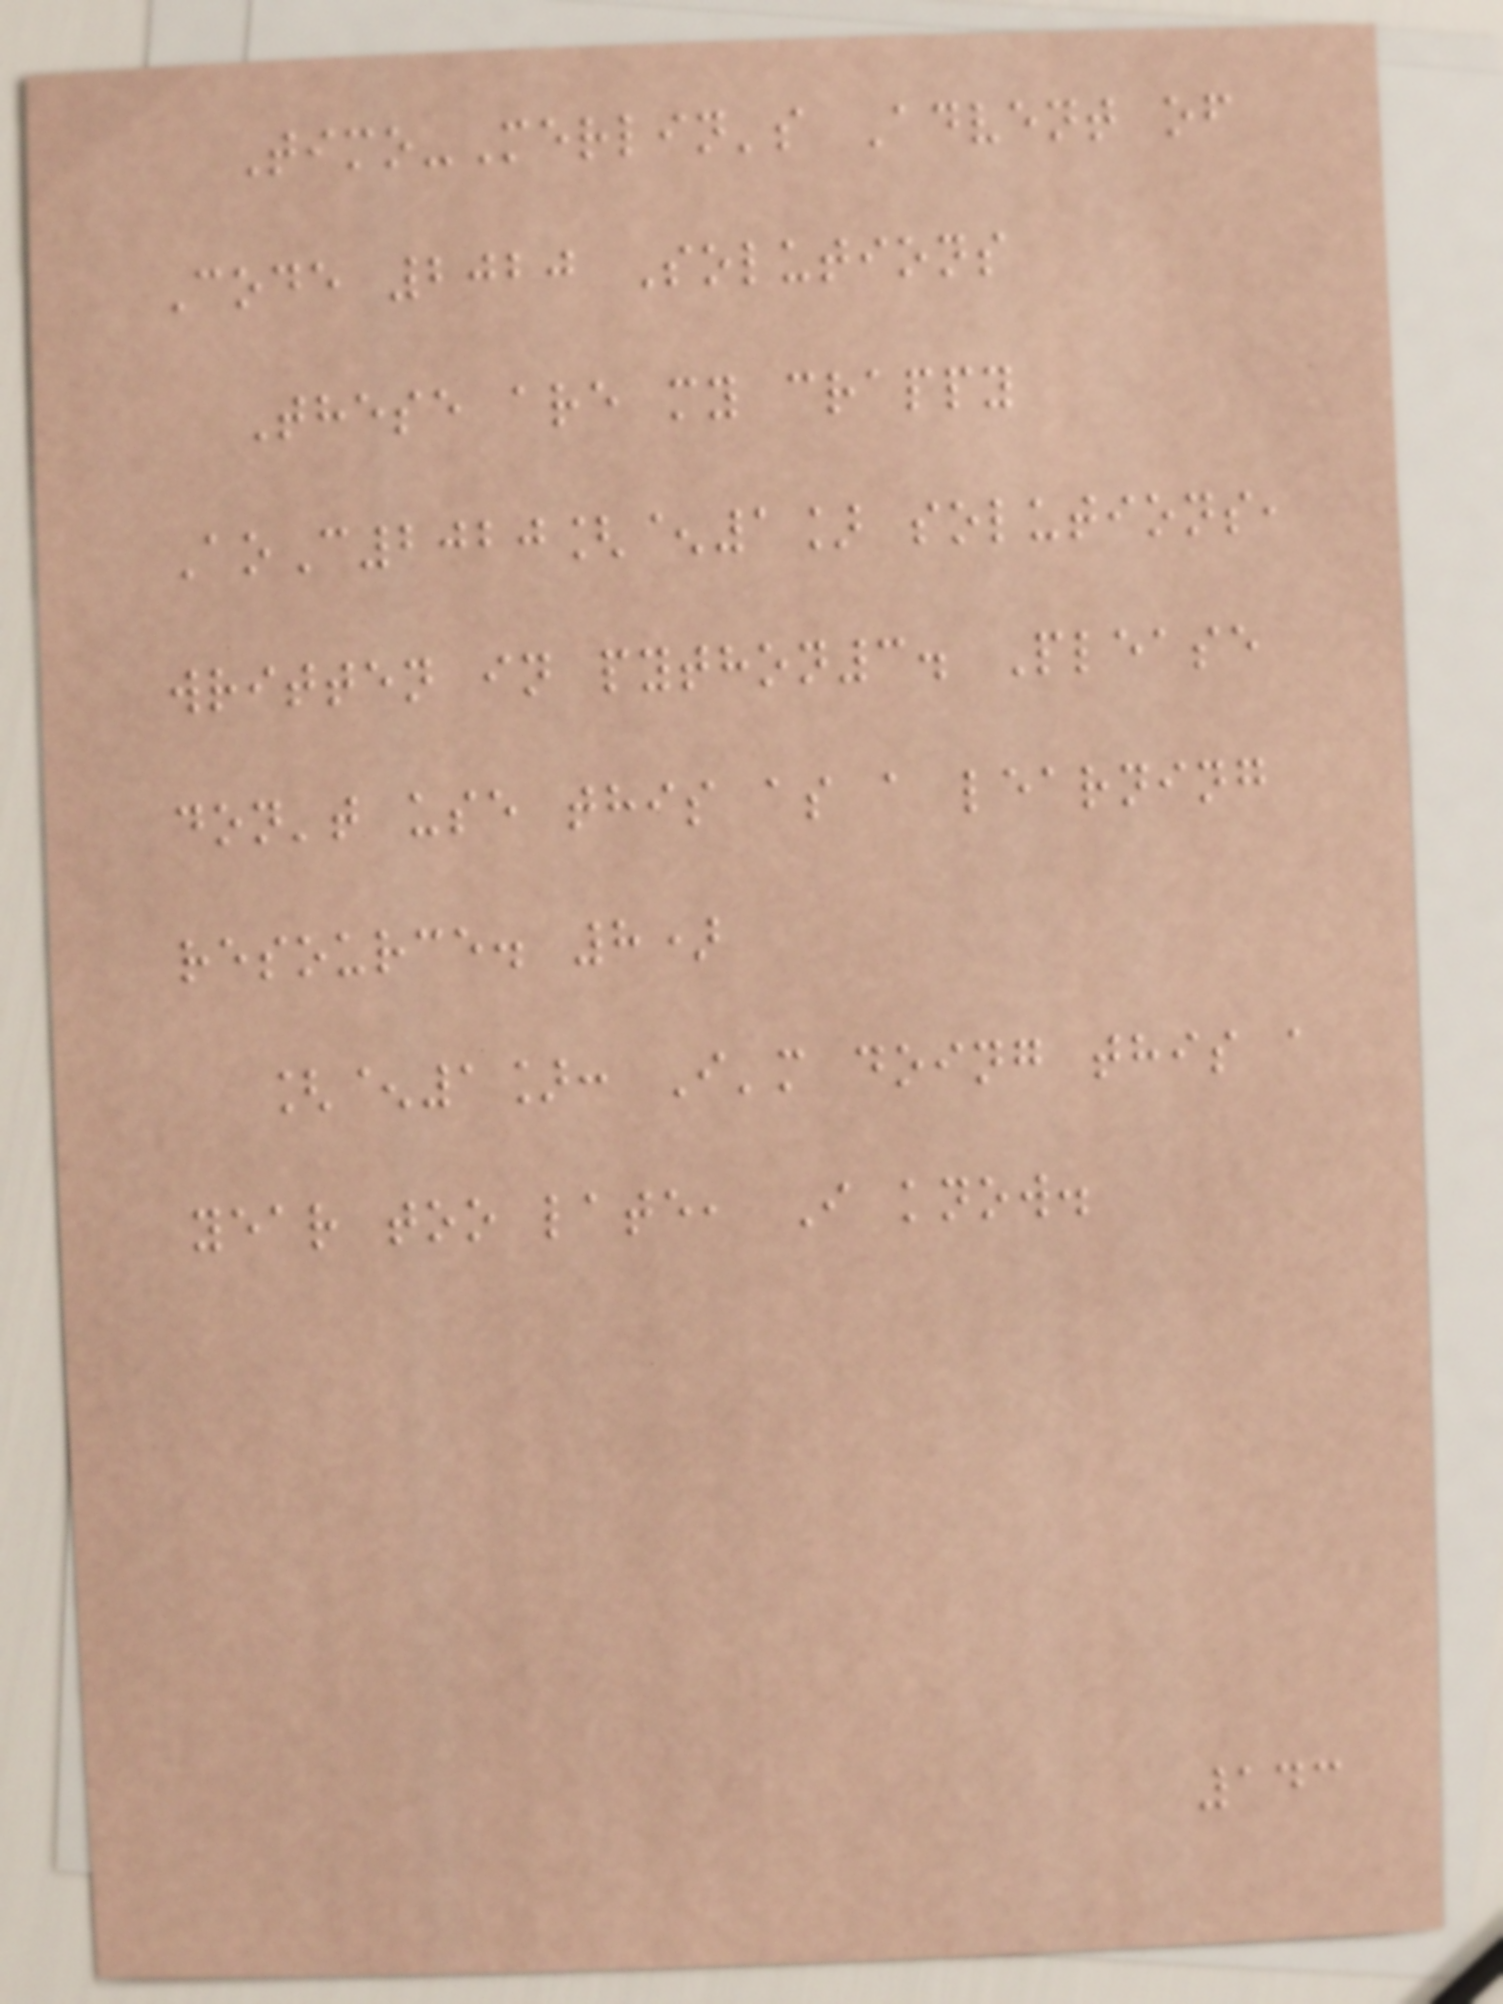Timo-Merlin's Advent of
Code 2020 Solutions
These are my crappy
AoC2020[^1] solutions,
written in python3. Please
don't use this as a learning
resource. 8)
[^1]: I'm doing this a
year too late, I know.
143
